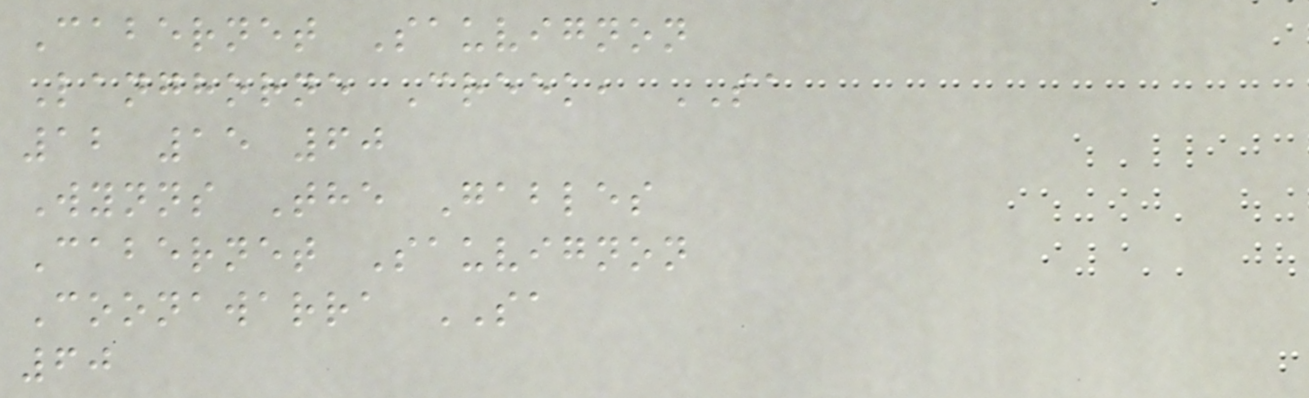Cabernet Sauvignon
Langhorne Creek, SA
12 15 60
Wynns The Gables
Cabernet Sauvignon
Coonawarra SA
60
